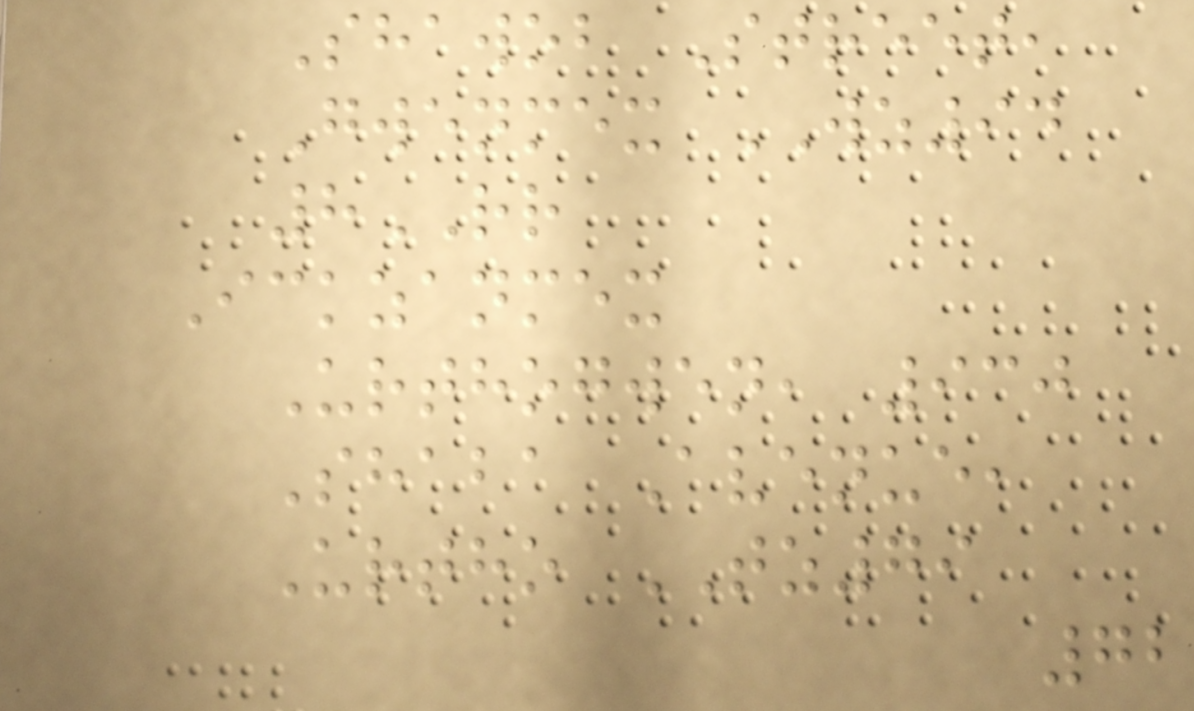Shawob Street,
Gwenmex WZ94
8RR
Ickzanmex
Urthogwen, 930
Shaba Avenue,
Urtho TZ79
72
